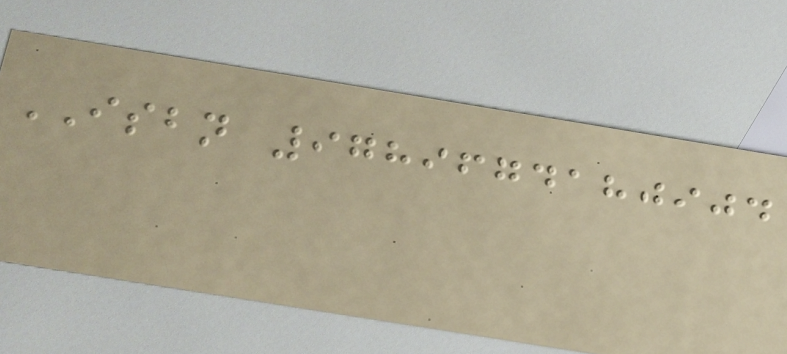ISBN 9789674180904
